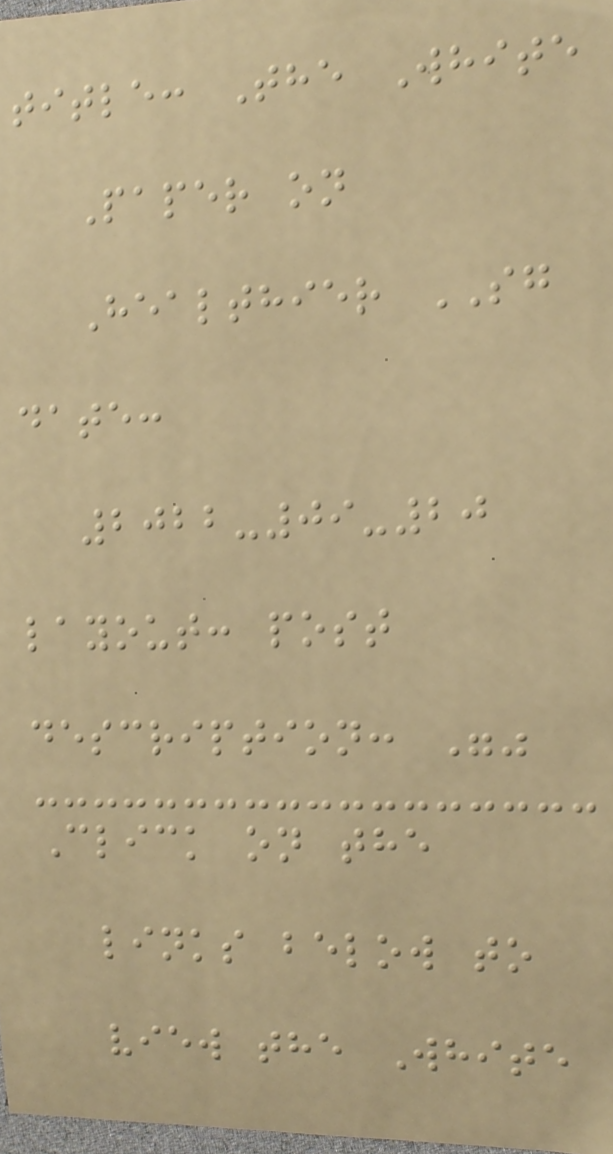title: The White
Paper on
Healthier SG
date:
2022-09-20
layout: post
description: ""
Click on the
links below to
view the White
